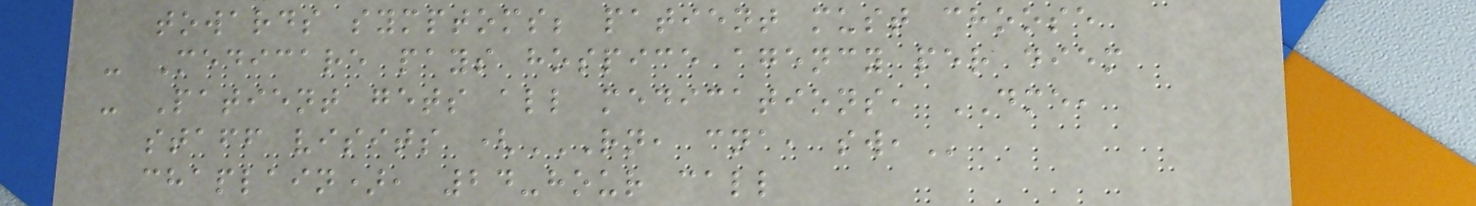towards symptoms; patient must choose
- Medicare pays hospice agency per diem
- Patient gets all medications, DME,
staff visits (RN, CNA, SW,
chaplain), 24-hour call
